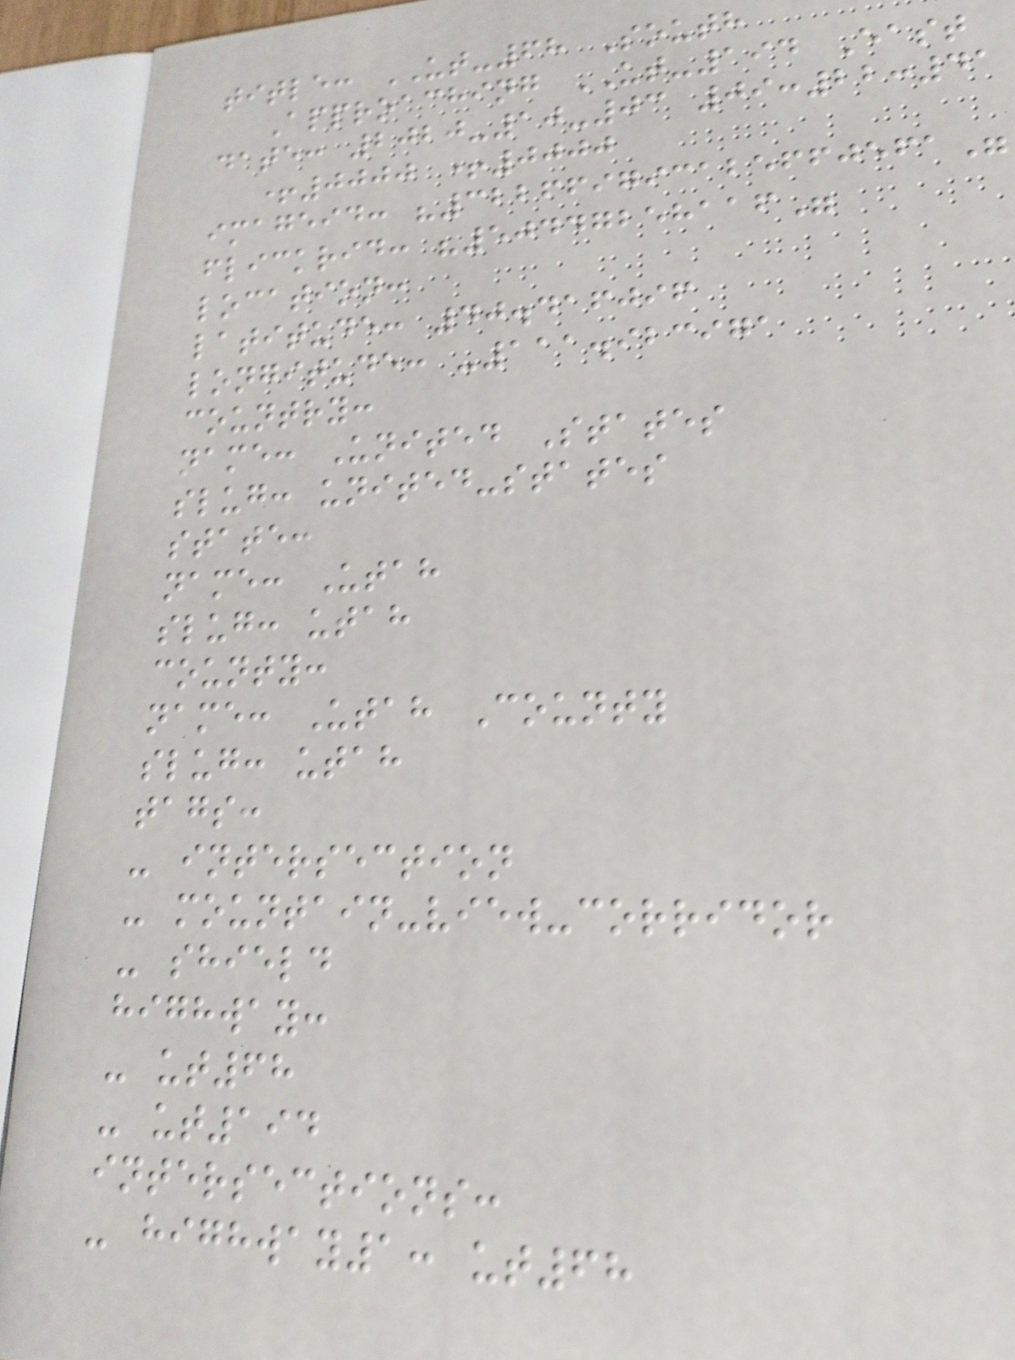title: UT-68 South
Approaching UT-194 East
date: 2020-10-03 09:22:41
+0000 +0000
imageid: "322669793125660561"
flickrid: "50447258116"
location:
latitude: 40.416096
longitude: -111.923971
country:
name: United States
slug: united-states
state:
name: Utah
slug: utah
county:
name: Utah County
slug: utah
tags:
- intersection
- mountain-view-corridor
- shield
highway:
- ut68
- ut194
intersections:
- highway1: ut68
